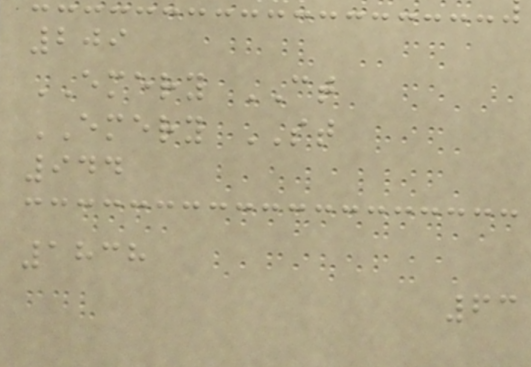209
EMERY CT
EMERY ST
944
1838
63
